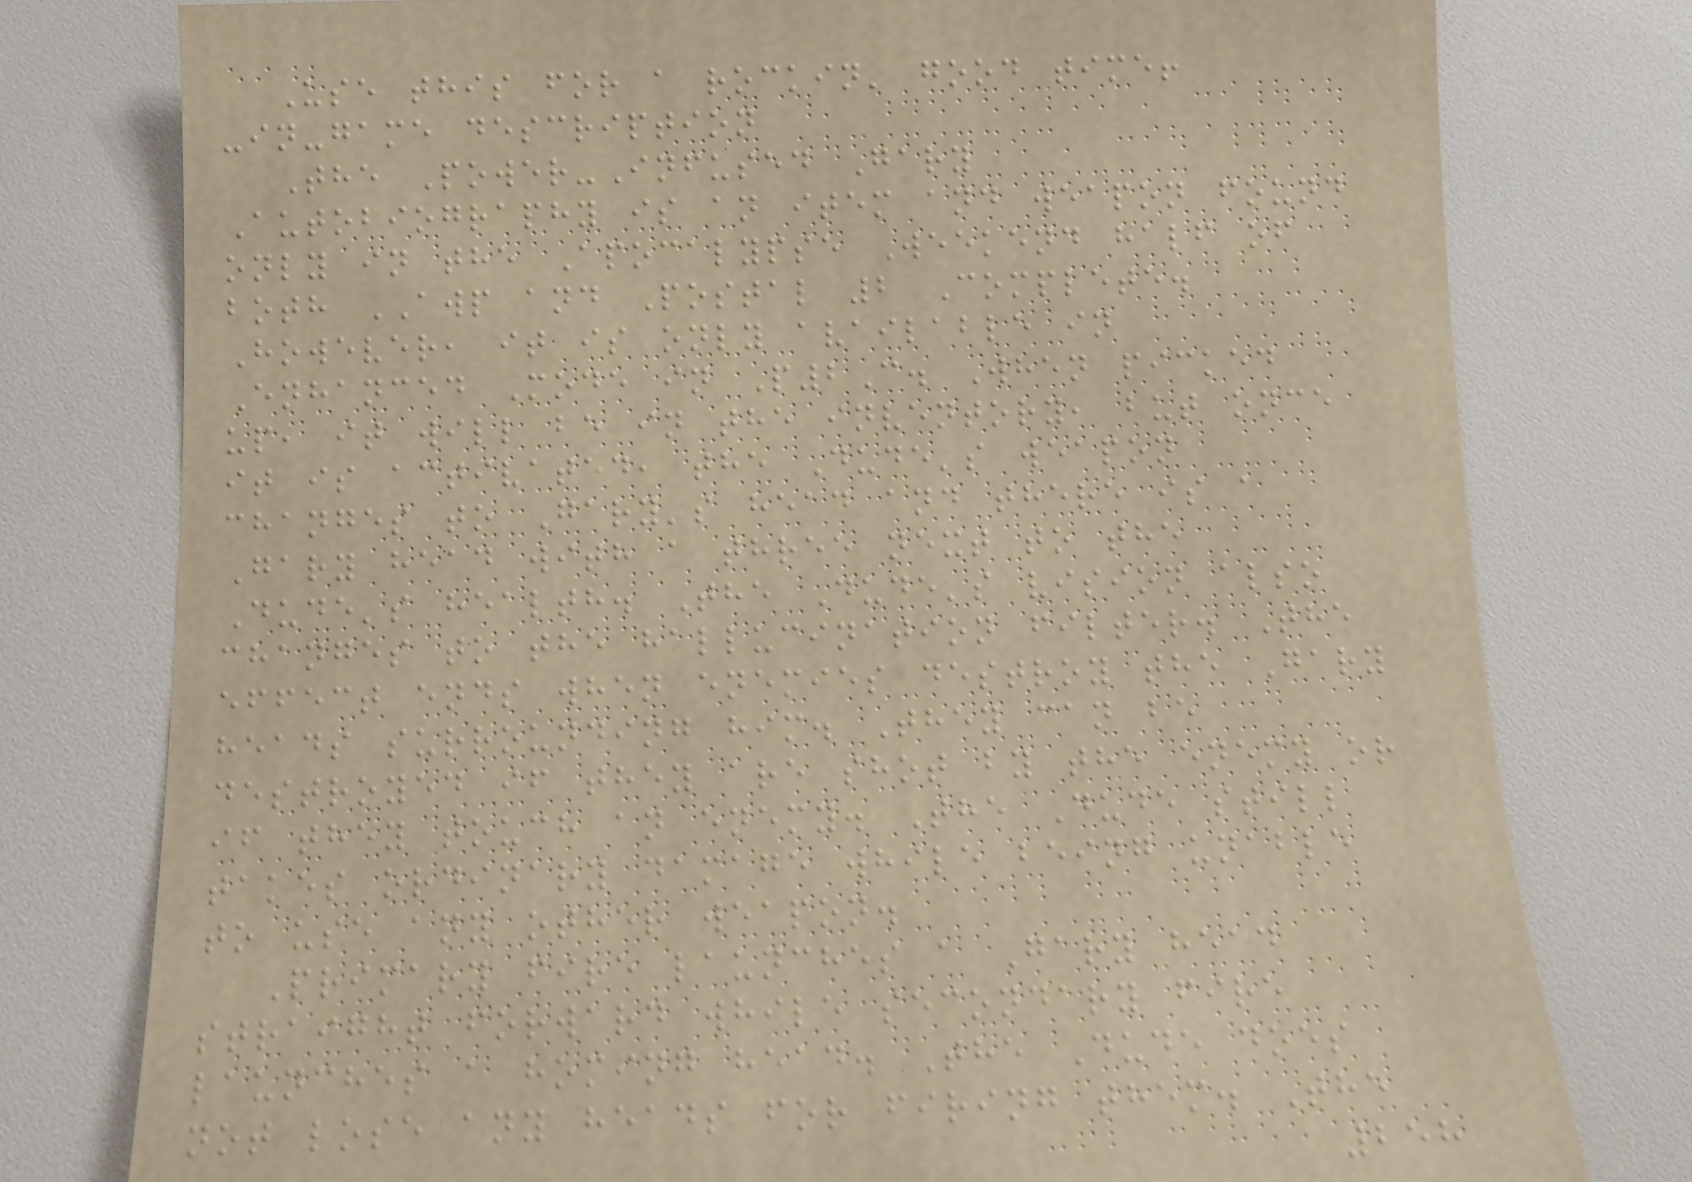Use this for a rockin' good time!
-in-game description
The Power-Infused Gary
Autobiography is an item and weapon found
only in the Apocalypse Weekend half of
both AWP and Postal 2 Complete.
However, it is only available in
Enhanced Mode in P2C. When picked
up, it will be in the inventory, but once
it is activated, the Dude's weapon
changes to Gary's head and there is a
Gary head with a three next to the
Dude's health. The Dude's vision also
changes to the hallucination filter. The
effect ends when enemies destroy the Gary
heads surrounding him. They can be
destroyed if they are shot by the enemy or
if they touch an enemy. The Dude still
takes ordinary damage while being unable
to use any other weapon.
Primary fire launches a Gary head
straight forward while secondary fire
launches a homing head. The Dude does
not lose any heads for firing them. The
258
